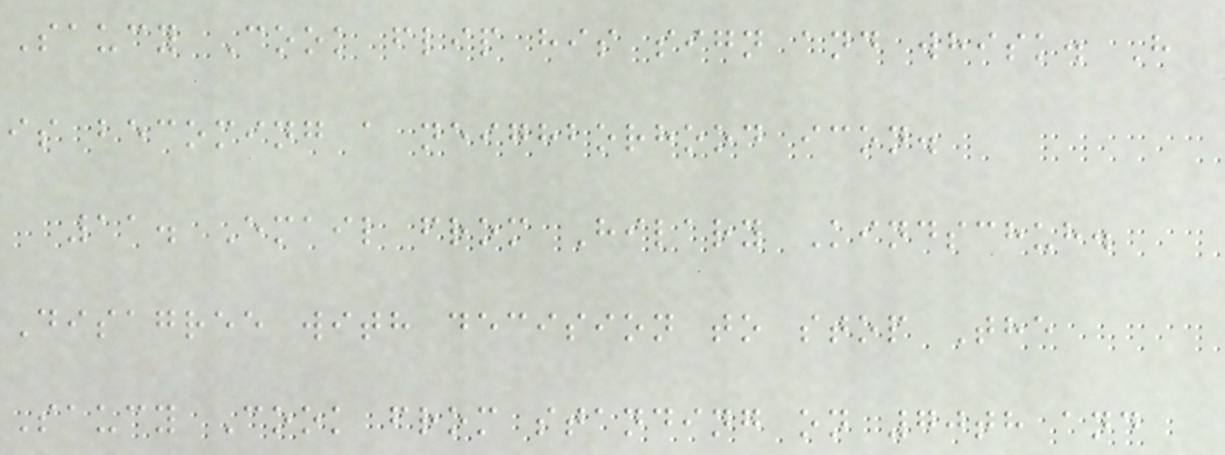Saucy Cook flip his sign and whisk. H
is becoming a neighborhood icon.
11. Email from Hilary Kindschuh.
Disagree with decision to stop The
Saucy Cook from standing on 70th and
